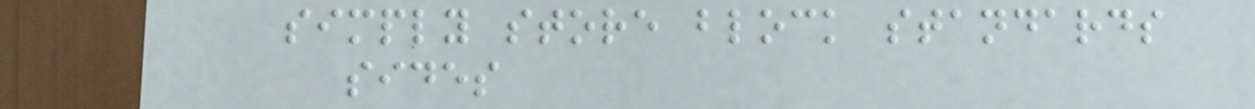simply store block standards
sides
